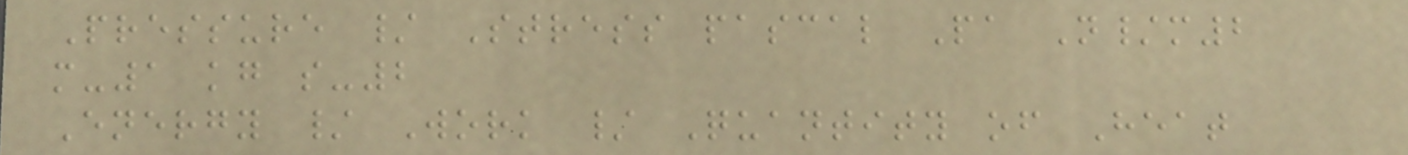Pressure / Stress pascal Pa N/m2
m-1 kg s-2
Energy / Work / Quantity of Heat
